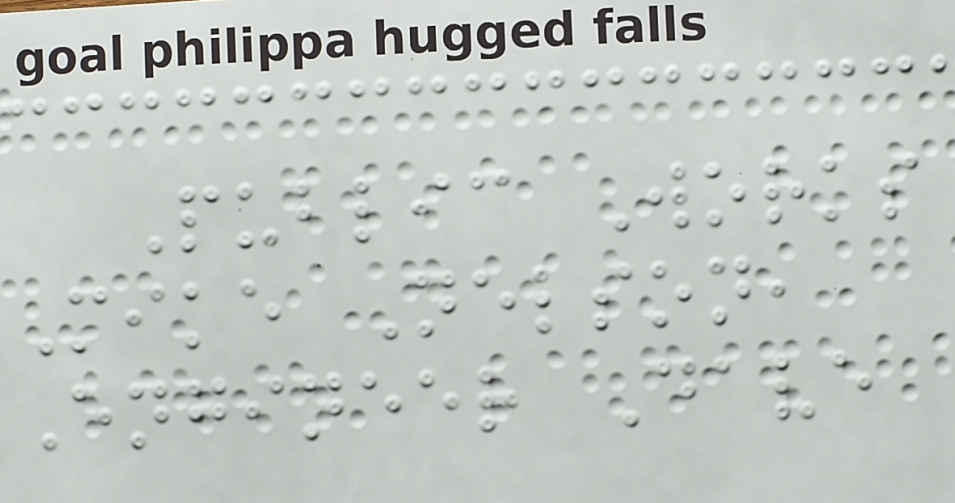Public Works
Mike Nelson,
Engineer Dave
